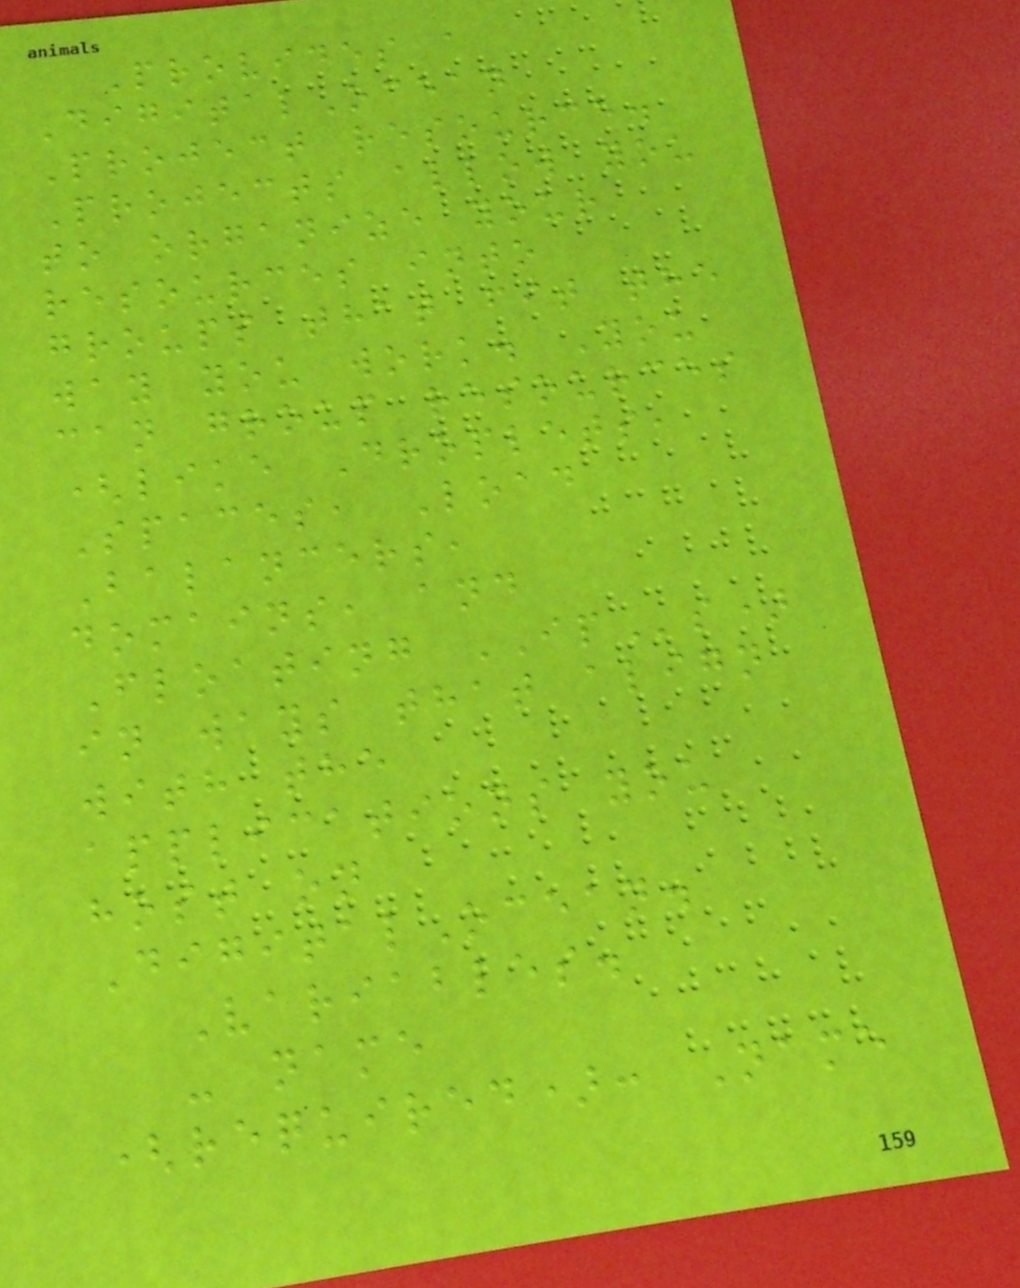Provides a
DigitalOcean
Project resource.
Projects allow you
to organize your
resources into
groups that fit the
way you work. You
can group resources
(like Droplets,
Spaces, Load
Balancers,
domains, and
Floating IPs)
in ways that align
with the
applications you
host on
DigitalOcean.
Variables.
- name
(required): Name
